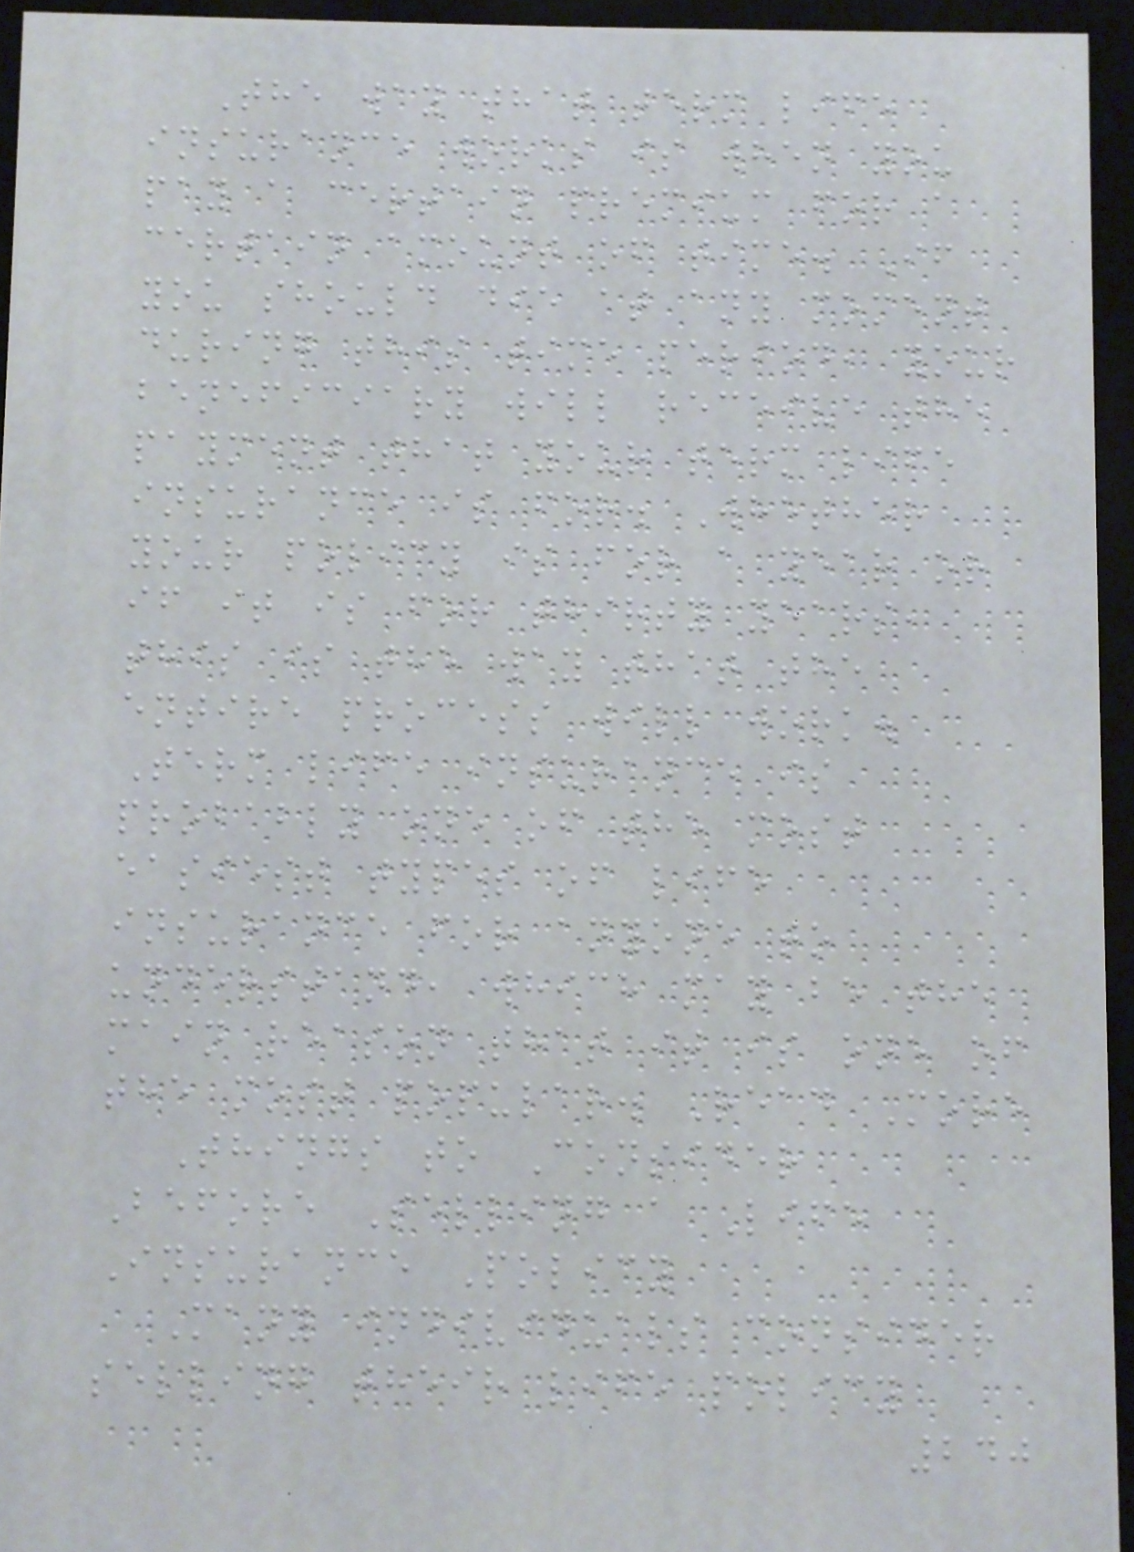The way that term life
insurance works is when you
pay a certain premium for a
certain amount of time. If
you should die at any moment
during this time period, your
beneficiary will receive the
payment that your term life
insurance is for. Whether
your policy is for a year or
if it is for thirty years,
this is the way that the
entire process will work.
Term life insurance is
probably one of the most
easiest types of life
insurance for anyone to
understand, which may be the
main reason that it is one of
the most popular. Read More
Things to Consider
Before Selling a Life
Insurance Policy
Many individuals consider
selling their life policy
240
